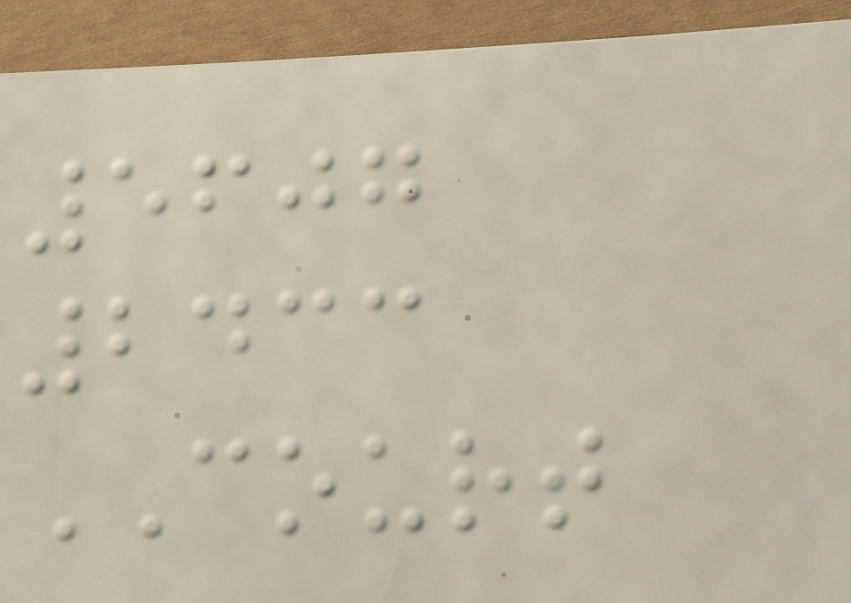5607
2433
COURT
